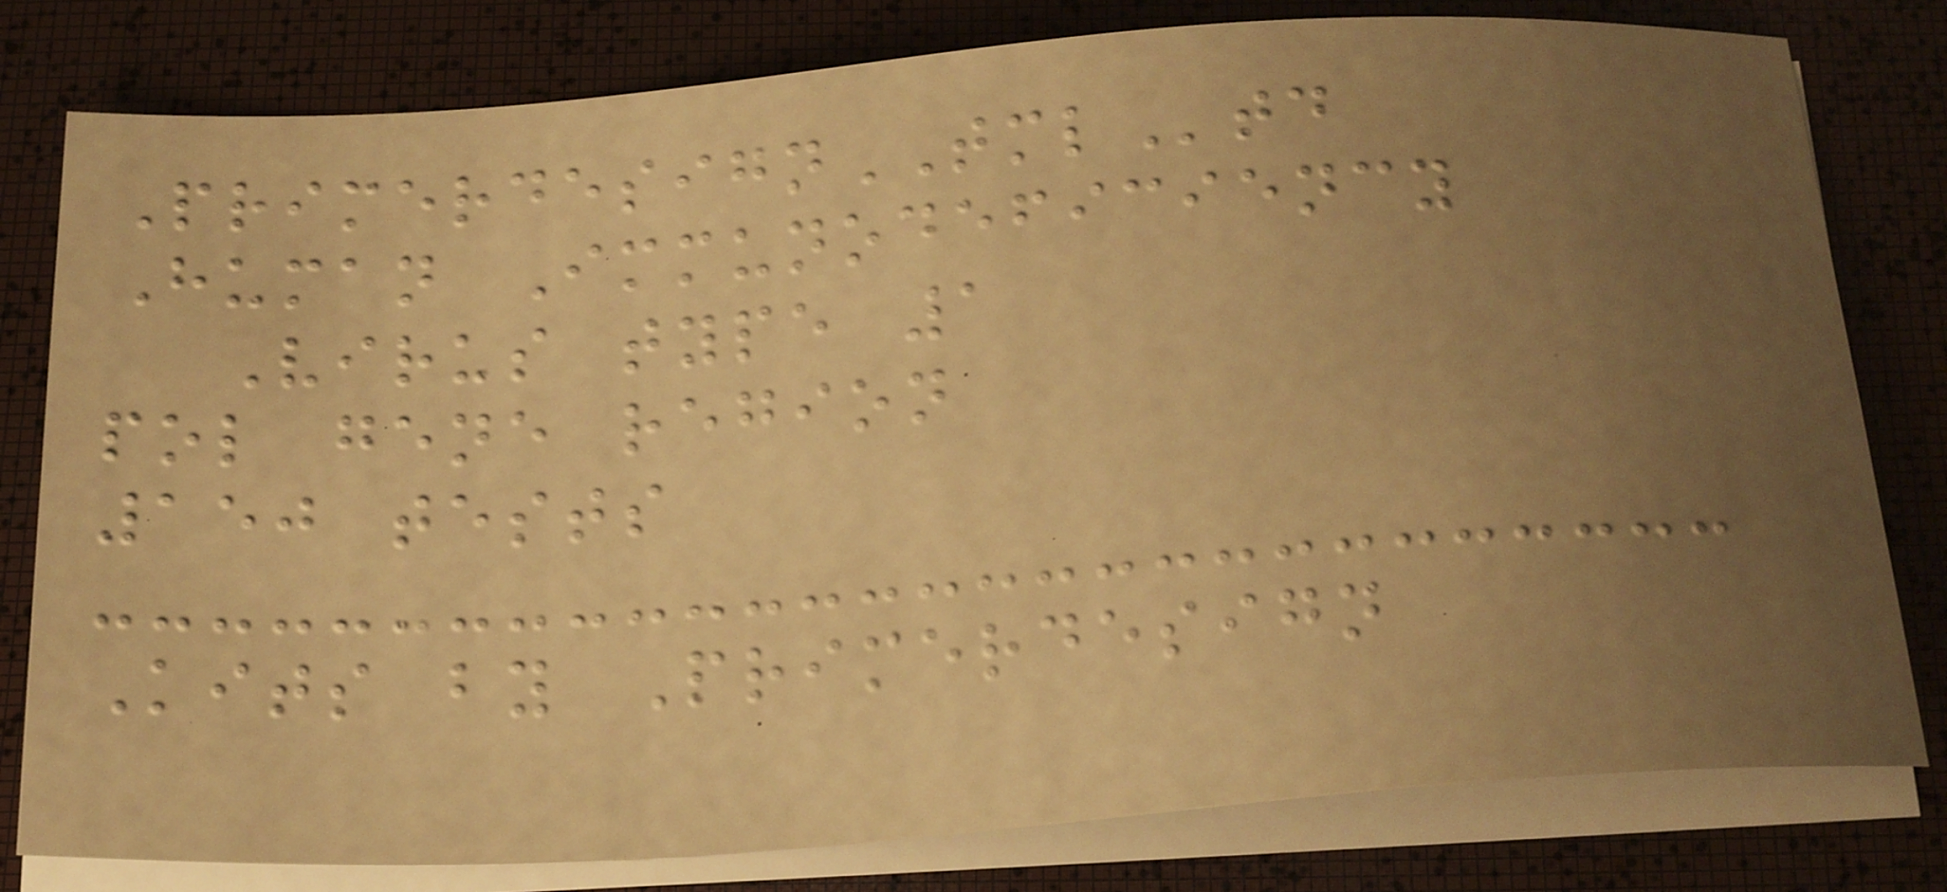PrimerdesignTMLtd
Human Immunodeficiency
Virus type 1
pol gene region
150 tests
Kits by Primerdesign
